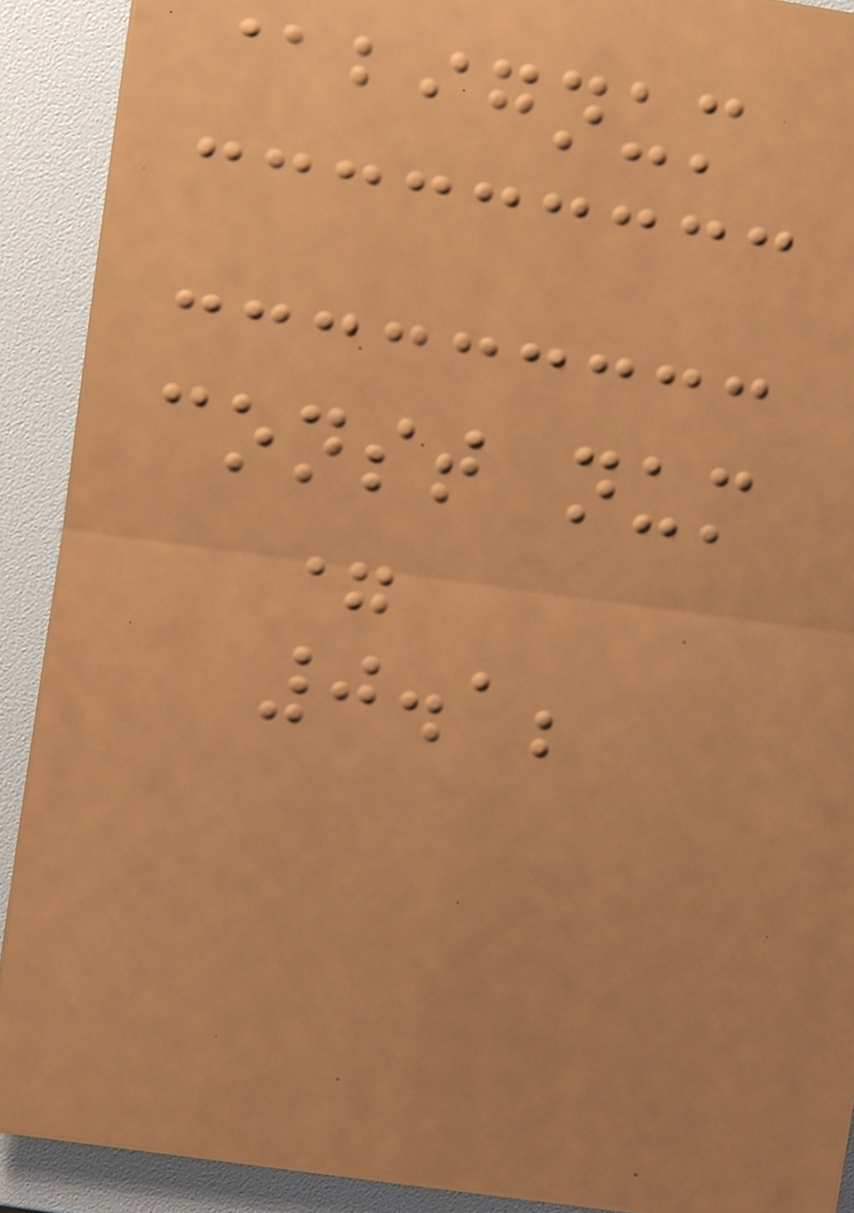@bignum
const num
=
0.1;
